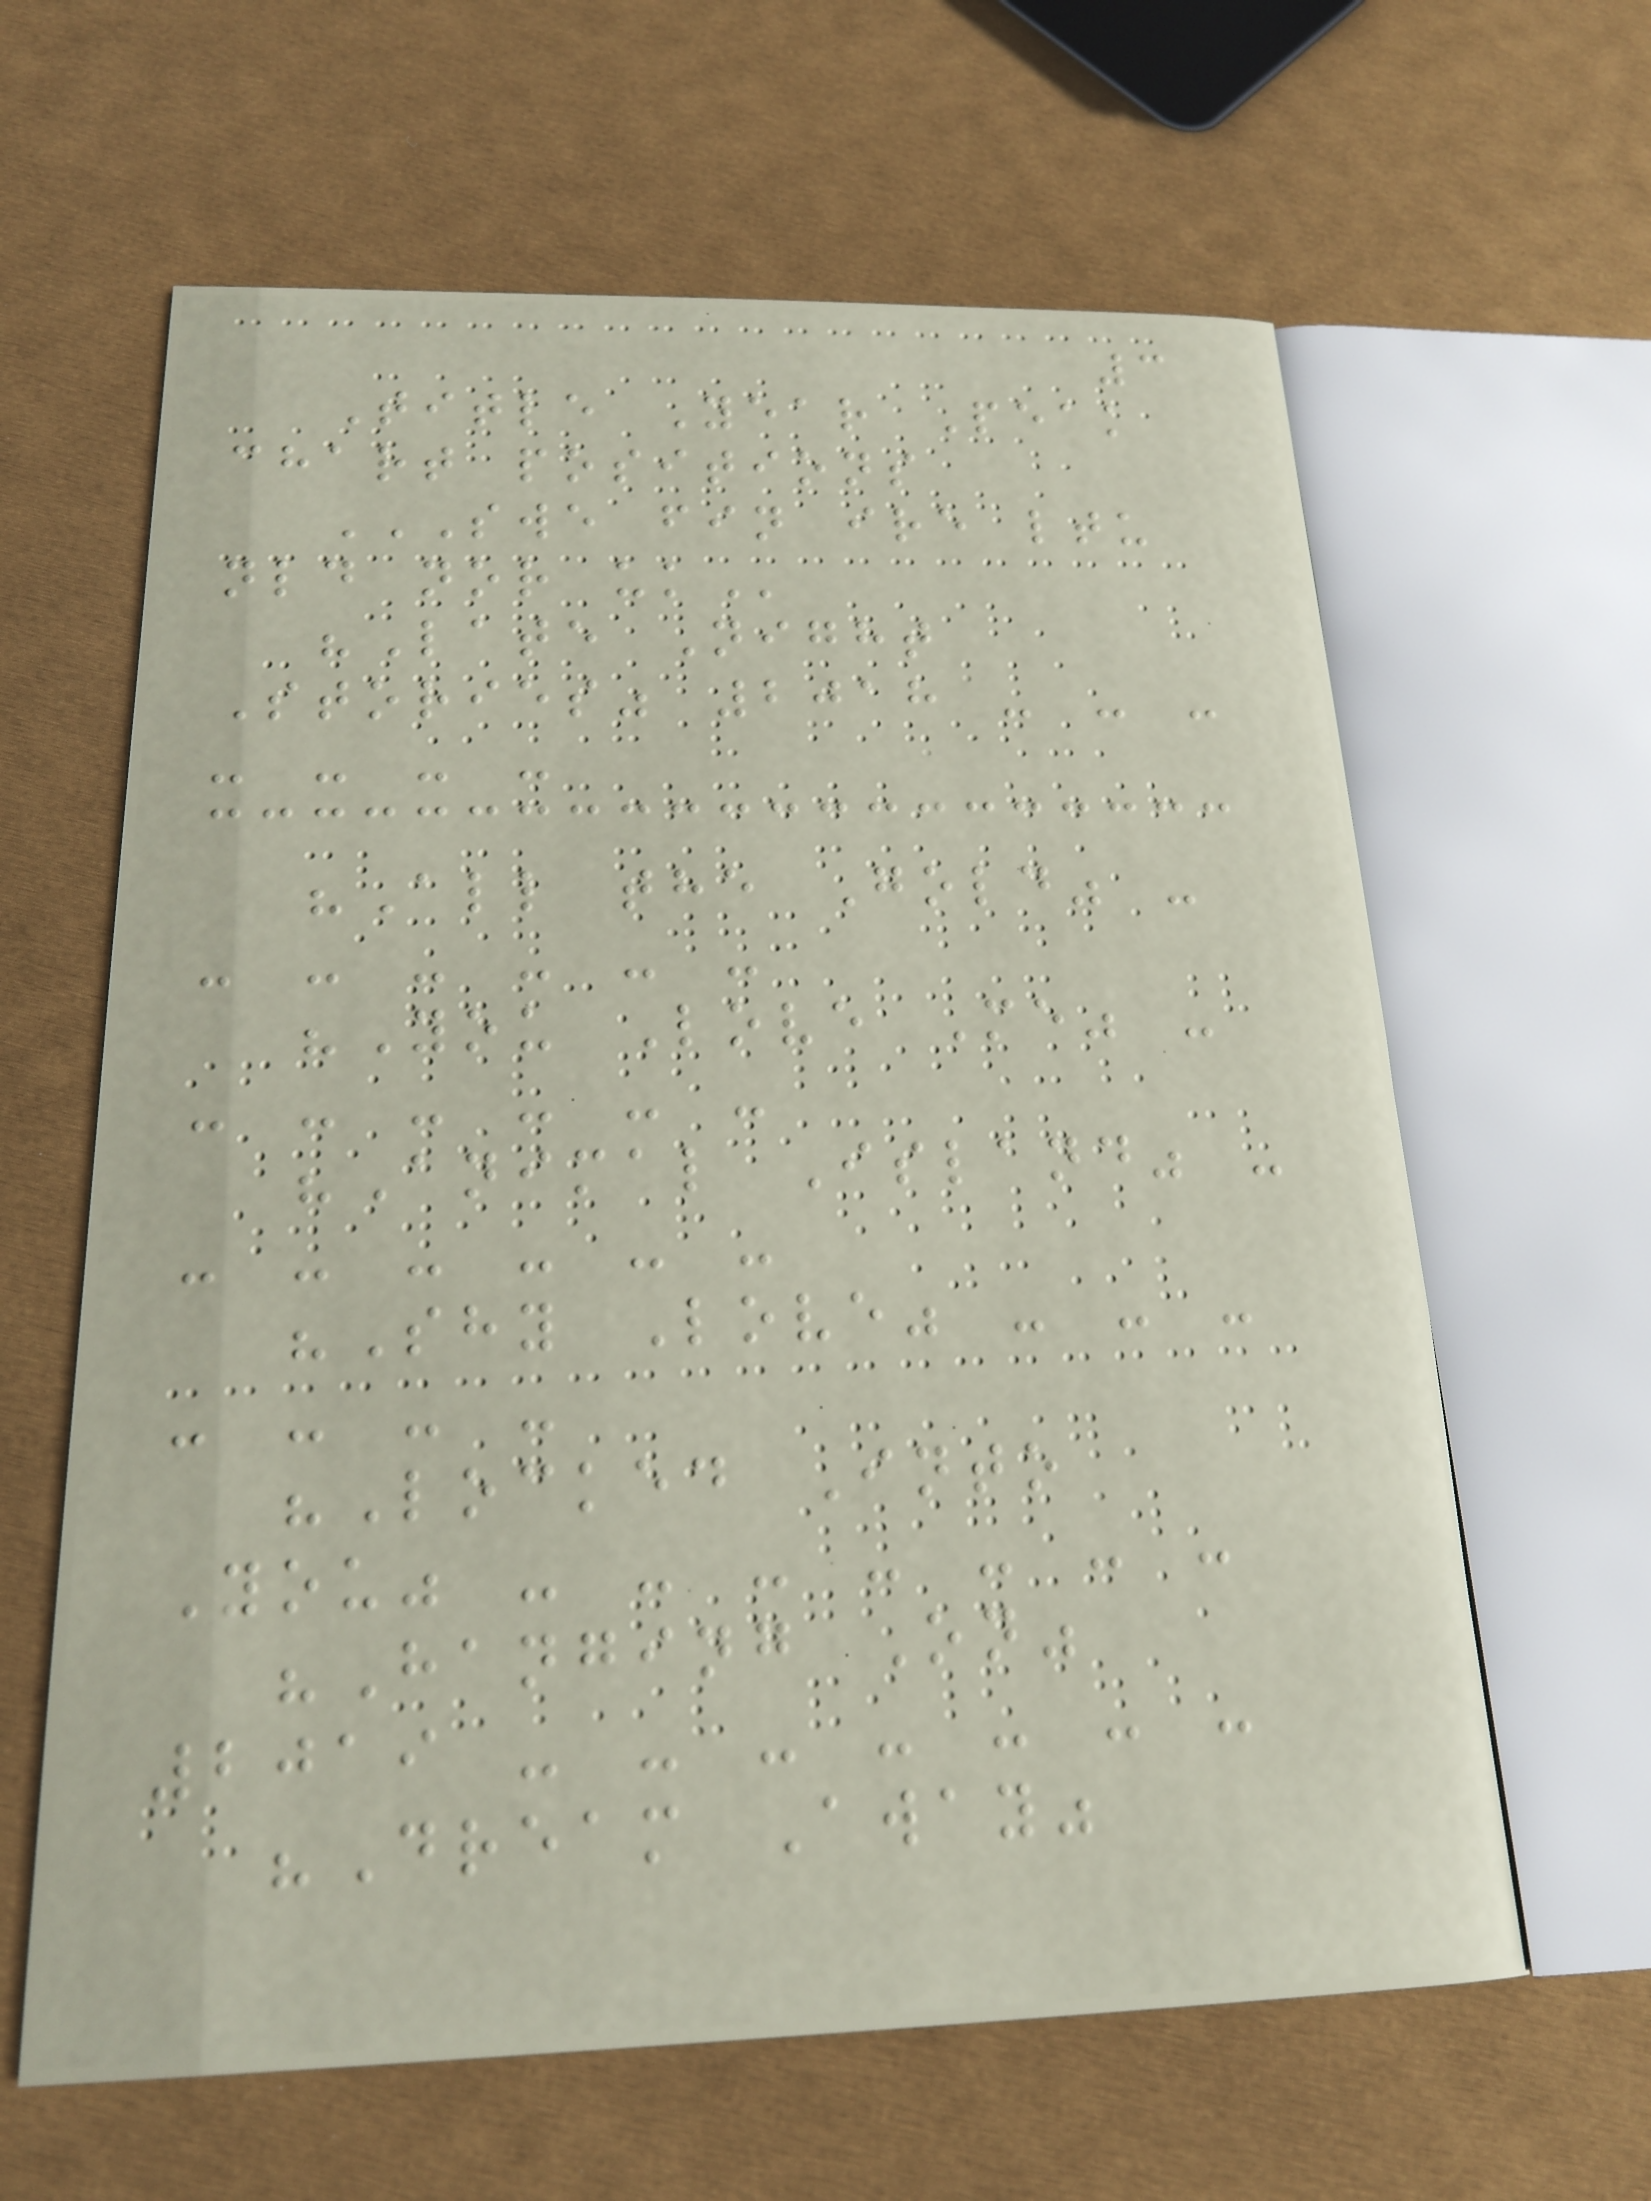3
Title Year Peak
chart positions
SWE FIN IRE LTU
NLD NOR UK
"Late Night
Stories" 2018 - - -
- - - -
"All the Gold" -
- - - - - -
"You Love Me" -
- - - - - -
"Animal Island" -
- - - - - -
"Shy Love" - - -
- - - -
"Locked Into
You" - - - - - - -
"Hanging On"
2019 - - - - - - -
"Dream Away"
